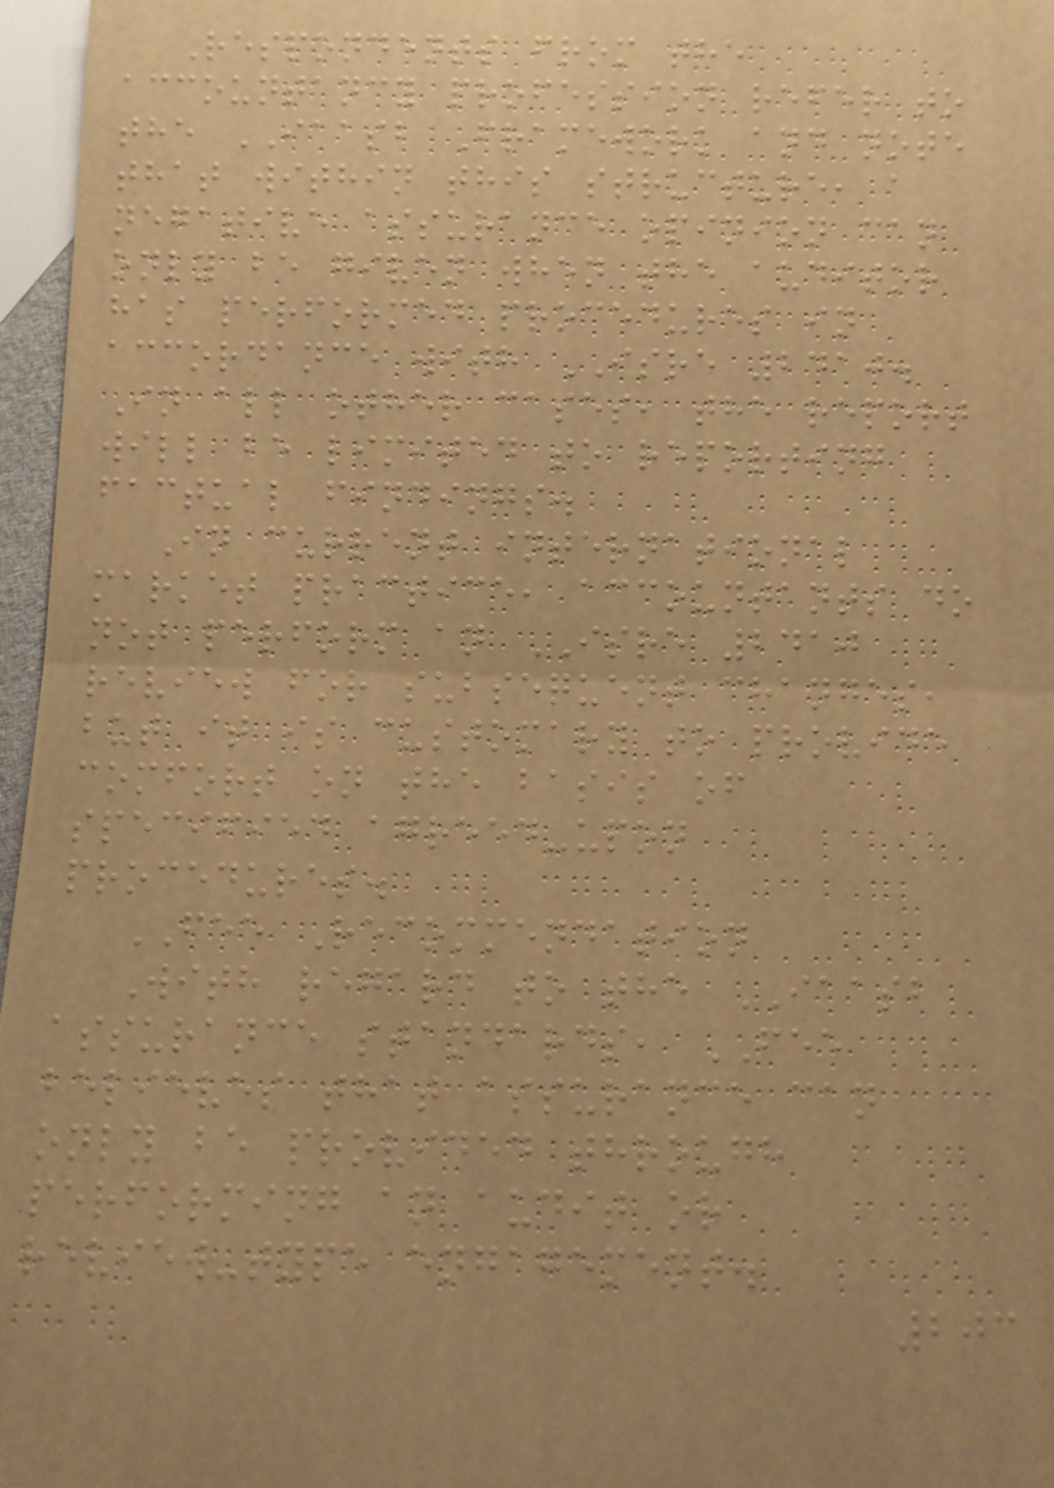Respondents from the
accountancy profession refer to
the IAASB Framework and note
that within this structure, a
negative assurance opinion can
only be given when the auditor
has performed procedures in
accordance with ISRE 2410.
In all other cases, the report
will be limited to reporting
factual findings.
In current international
market practice, accountants do
not perform an ISRE 2410
review for subsequent changes,
but it is customary to provide
comfort on the basis of
specified agreed-upon
procedures.
FEE Recommendation
With regard to the IAASB
assurance standards, FEE
believes that assurance can
only be provided through
performing an audit or
review-type engagement.
203
